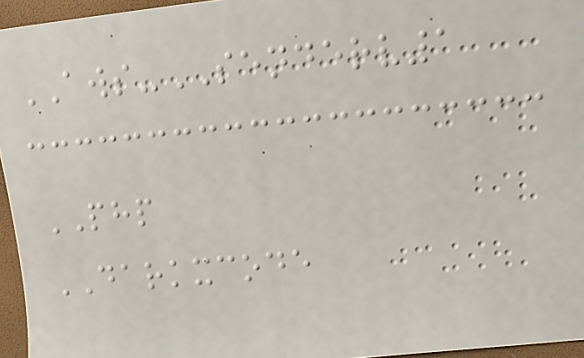AWS-SENDERV1
PHP
DARKXCODE
